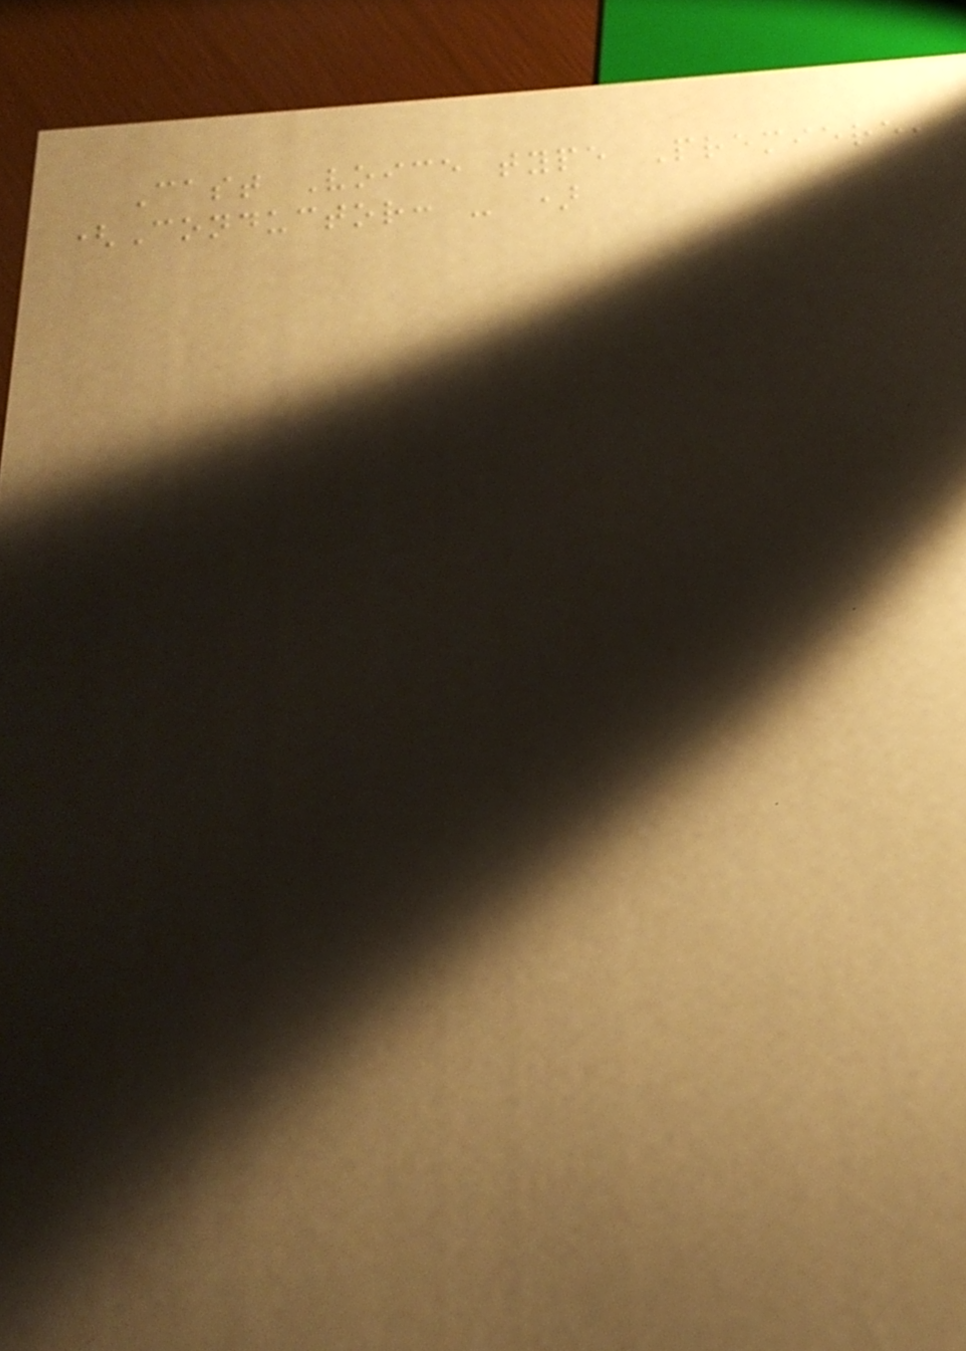Cast Voice type Premiere,
(Conductor: - )
